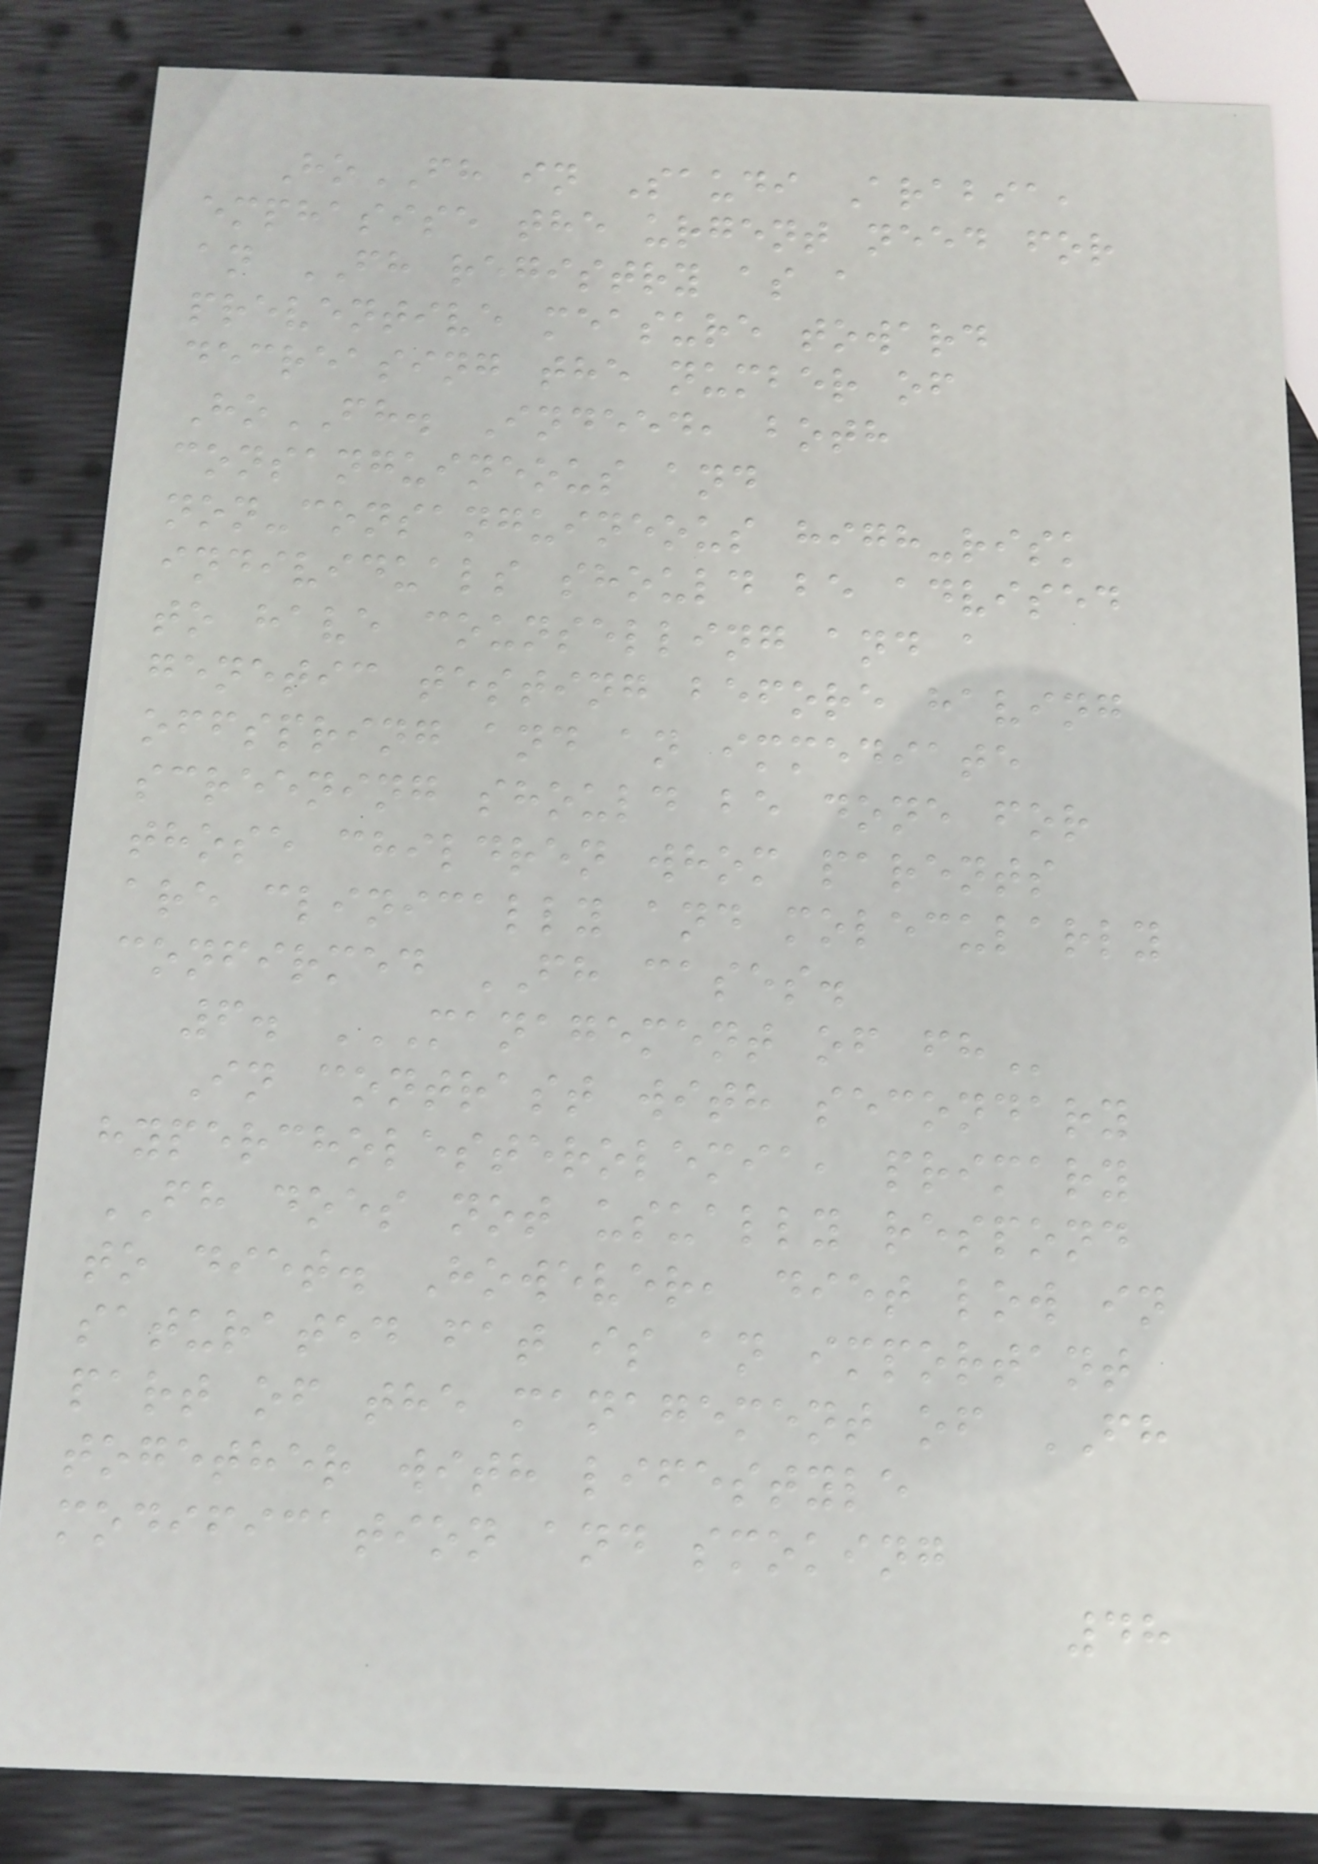HoFH in Saudi Arabia,
emphasise the urgent need for
an FH registry as a
preventive measure toward
decreasing the number of
HoFH. Indeed, both
consanguineous and
non-consanguineous high-risk
individuals should be advised
to have counselling and a
genetic testing before having
offspring and an immediate
screening should be done for
those children whom parents
are clinically and molecularly
confirmed FH cases.
6. MANAGEMENT OF FH
In contrast with secondary
hypercholesterolemia, primary
FH does not usually respond
to diet. However, diet low in
saturated fat is an important
part of the management of FH
together with lifestyle
modification and smoking
48
